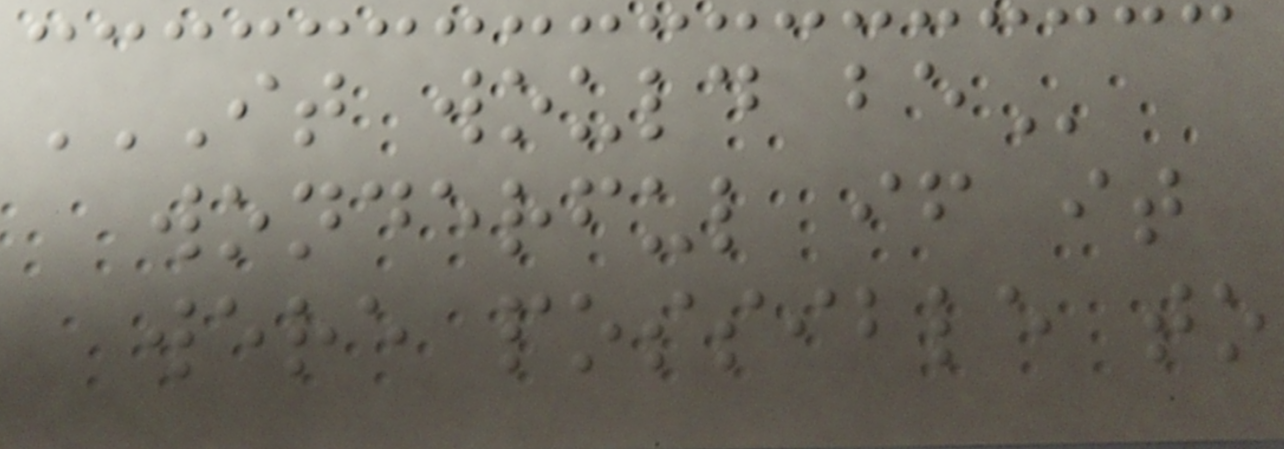IT WOULD BE
wonderful if it
were possible to
